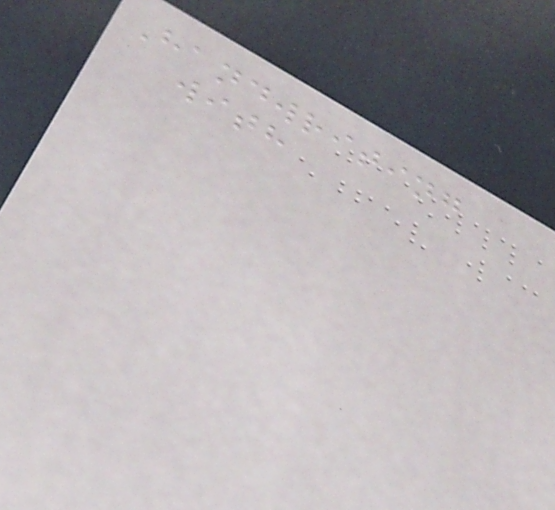Handwriting
with
